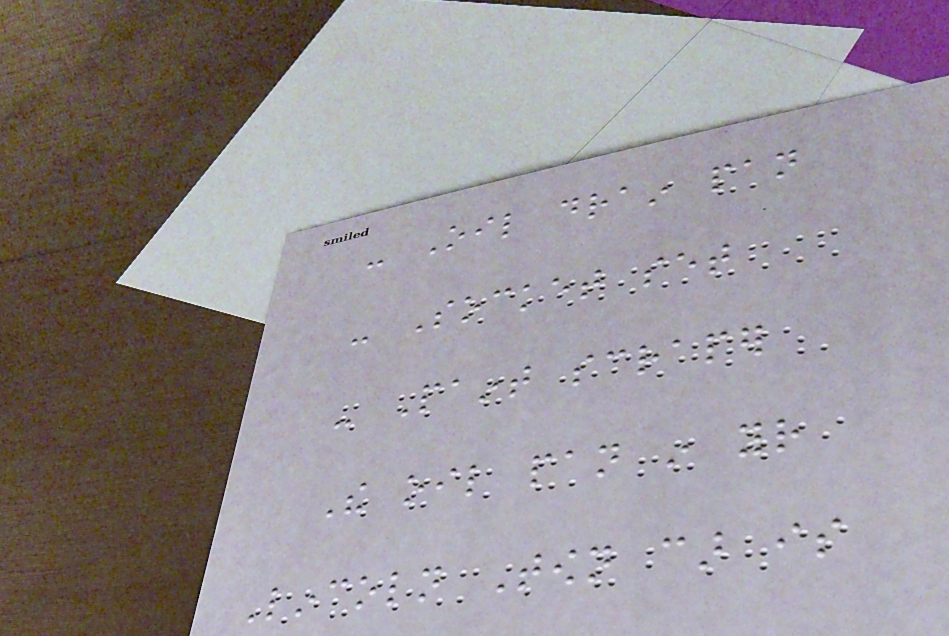- Oil drain pan
- Socket set
- Paint scraper
The oil pan in your
Lincoln Town car is
